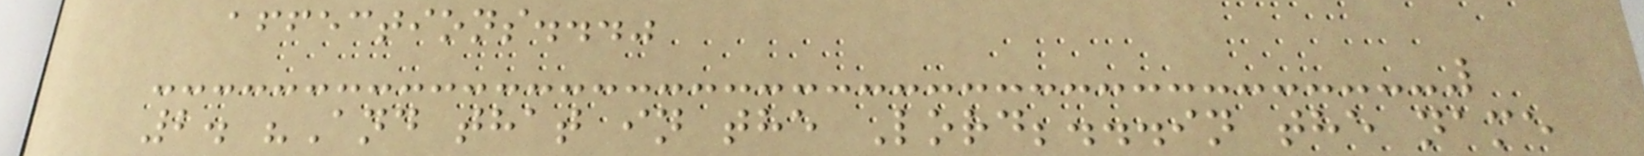affections..."
2. "And that in the Lord;...in the name
